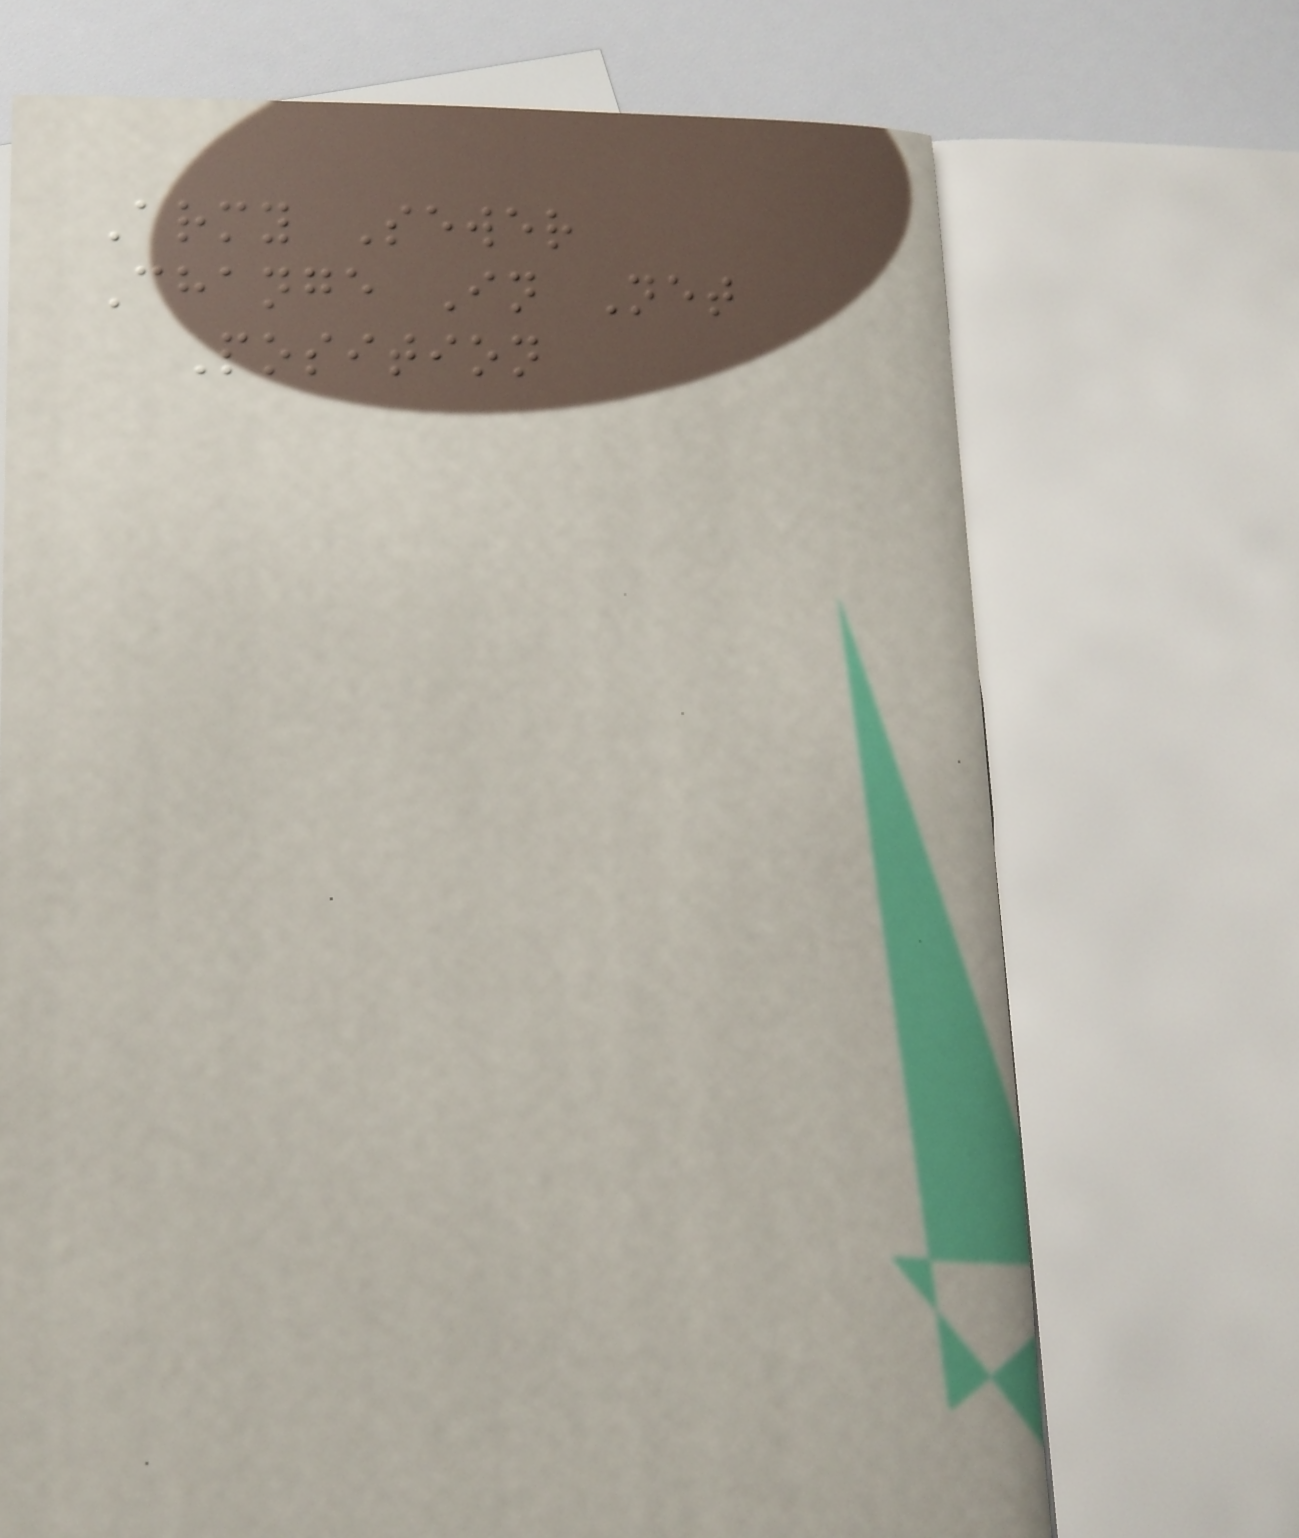Army Sewer
Change In Net
Position
